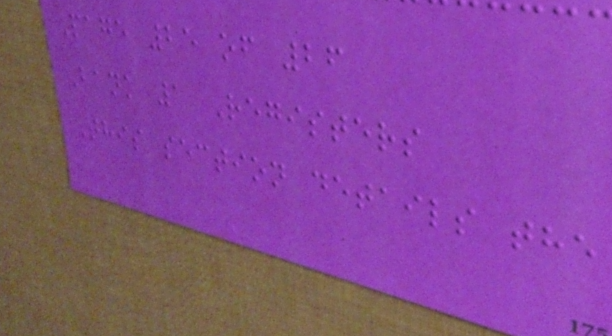Page 25 of 26
Bank 1 Registers
This section details the
